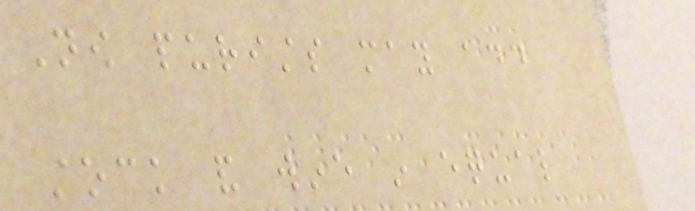Now purists may add
stock and wine in equal
